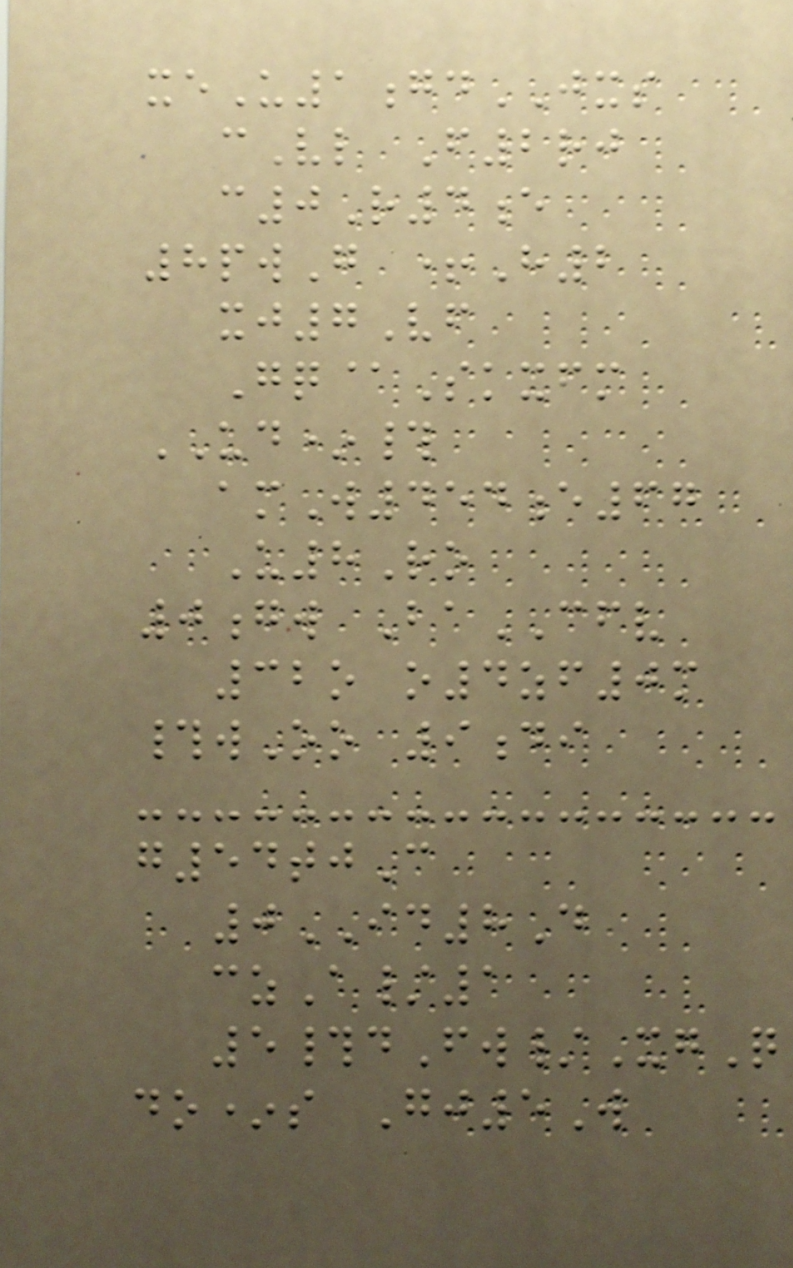xeU1gdJXS
cVl F2rj
c0R4e
8pwG +H2
xj7Vf
Gq@Skxfm
UD*#
amW454e67
U8Ro
0gw BaCFV
32o o4zf0m
#wOo 9di
g54tjC
0ID8D
czA/1
5#dFw/XgQ
do*s Gj5W
